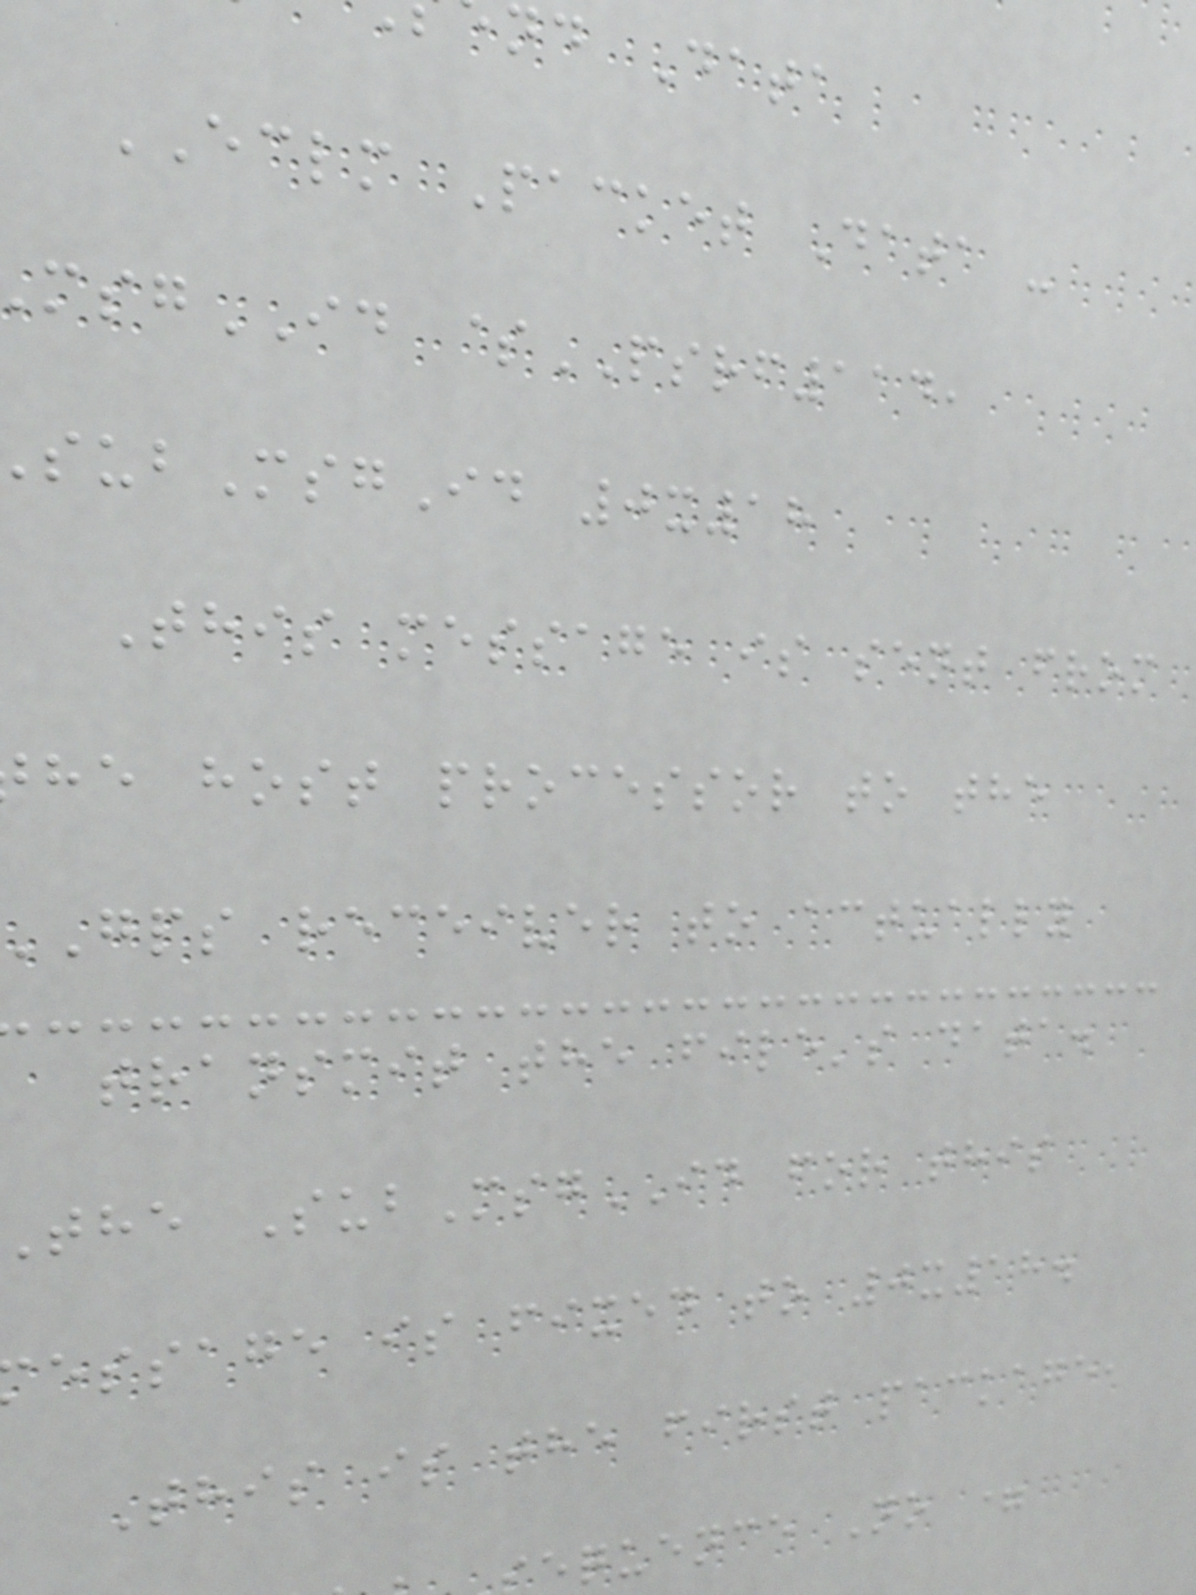nd Data
ECLM Packet Data -
sgID $PSRF114,
ubMsgId 0x18
This message is sent from
he host processor to the
gps receiver to actually
transmit the file's data.
the SubMsgID for this
essage is fixed to 0x18.
This is the first package,
equence No =
